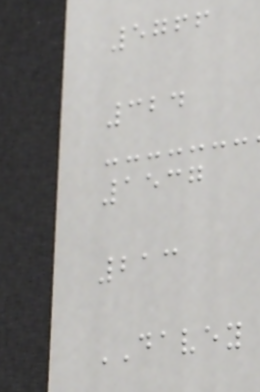5766
324
1537
213
DAVEY
